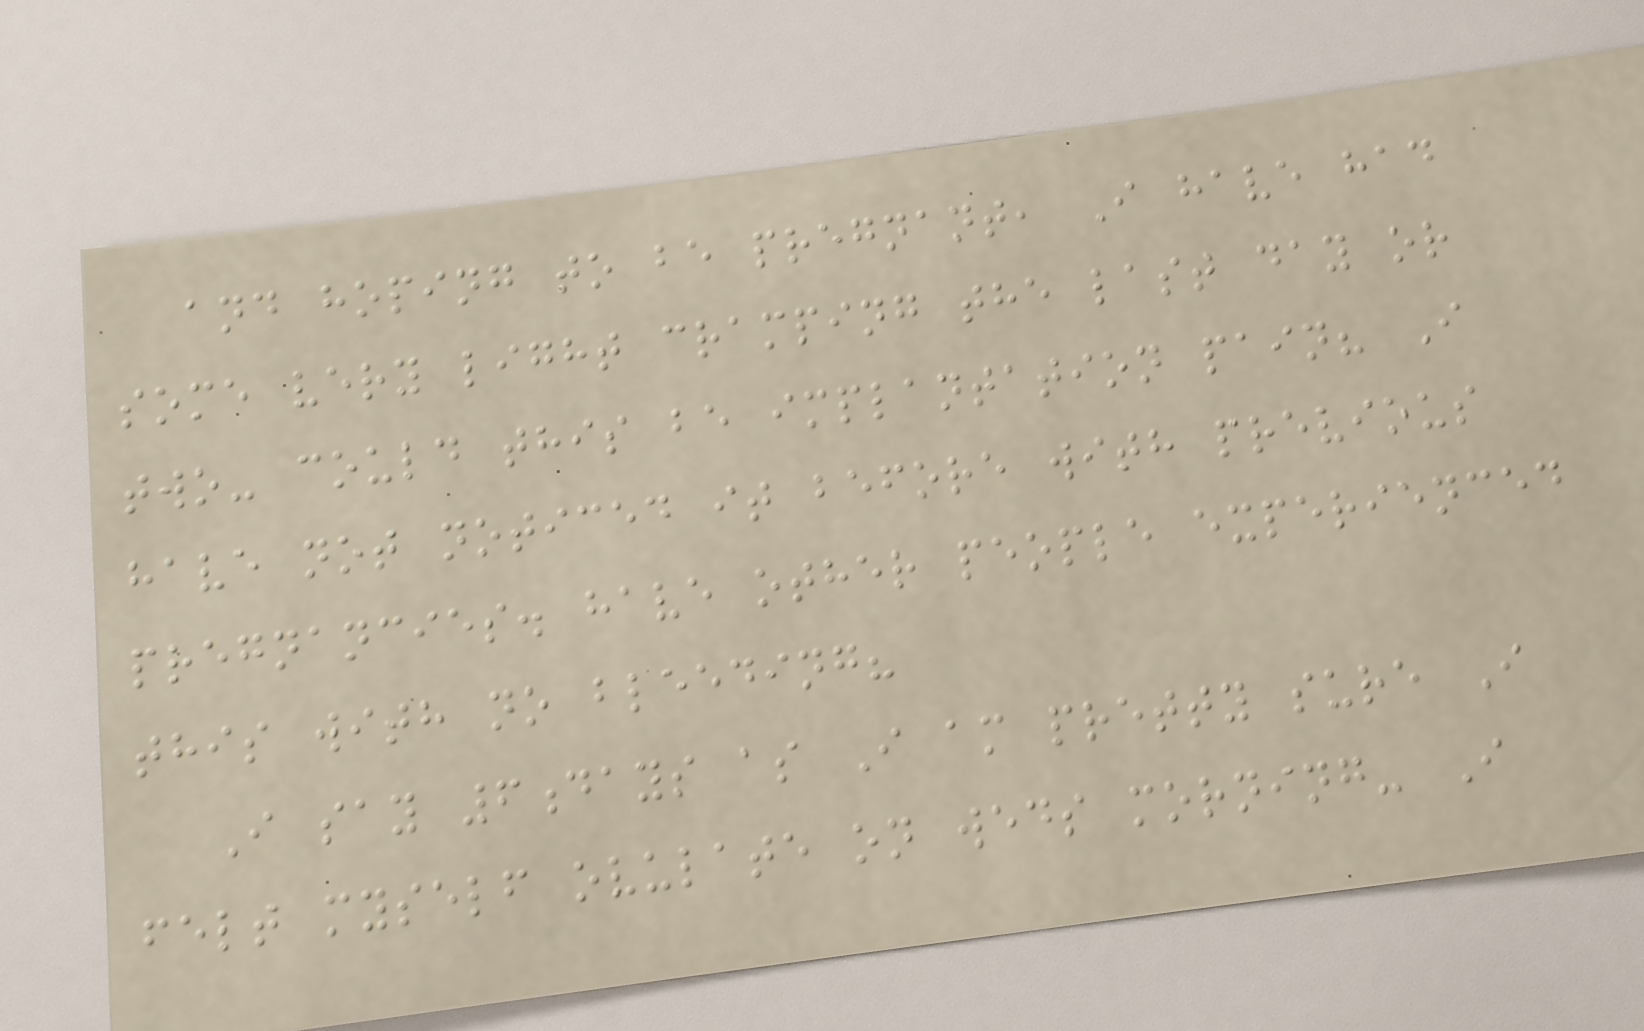and hoping to be pregnant, I have had
some very light cramping the last day or
two- could this be implantation pain? I
have not noticed it before with previous
pregnancies. have other people experienced
this with no bleeding?
I say 6days as I am pretty sure I
felt myself ovulate on weds morning- I
